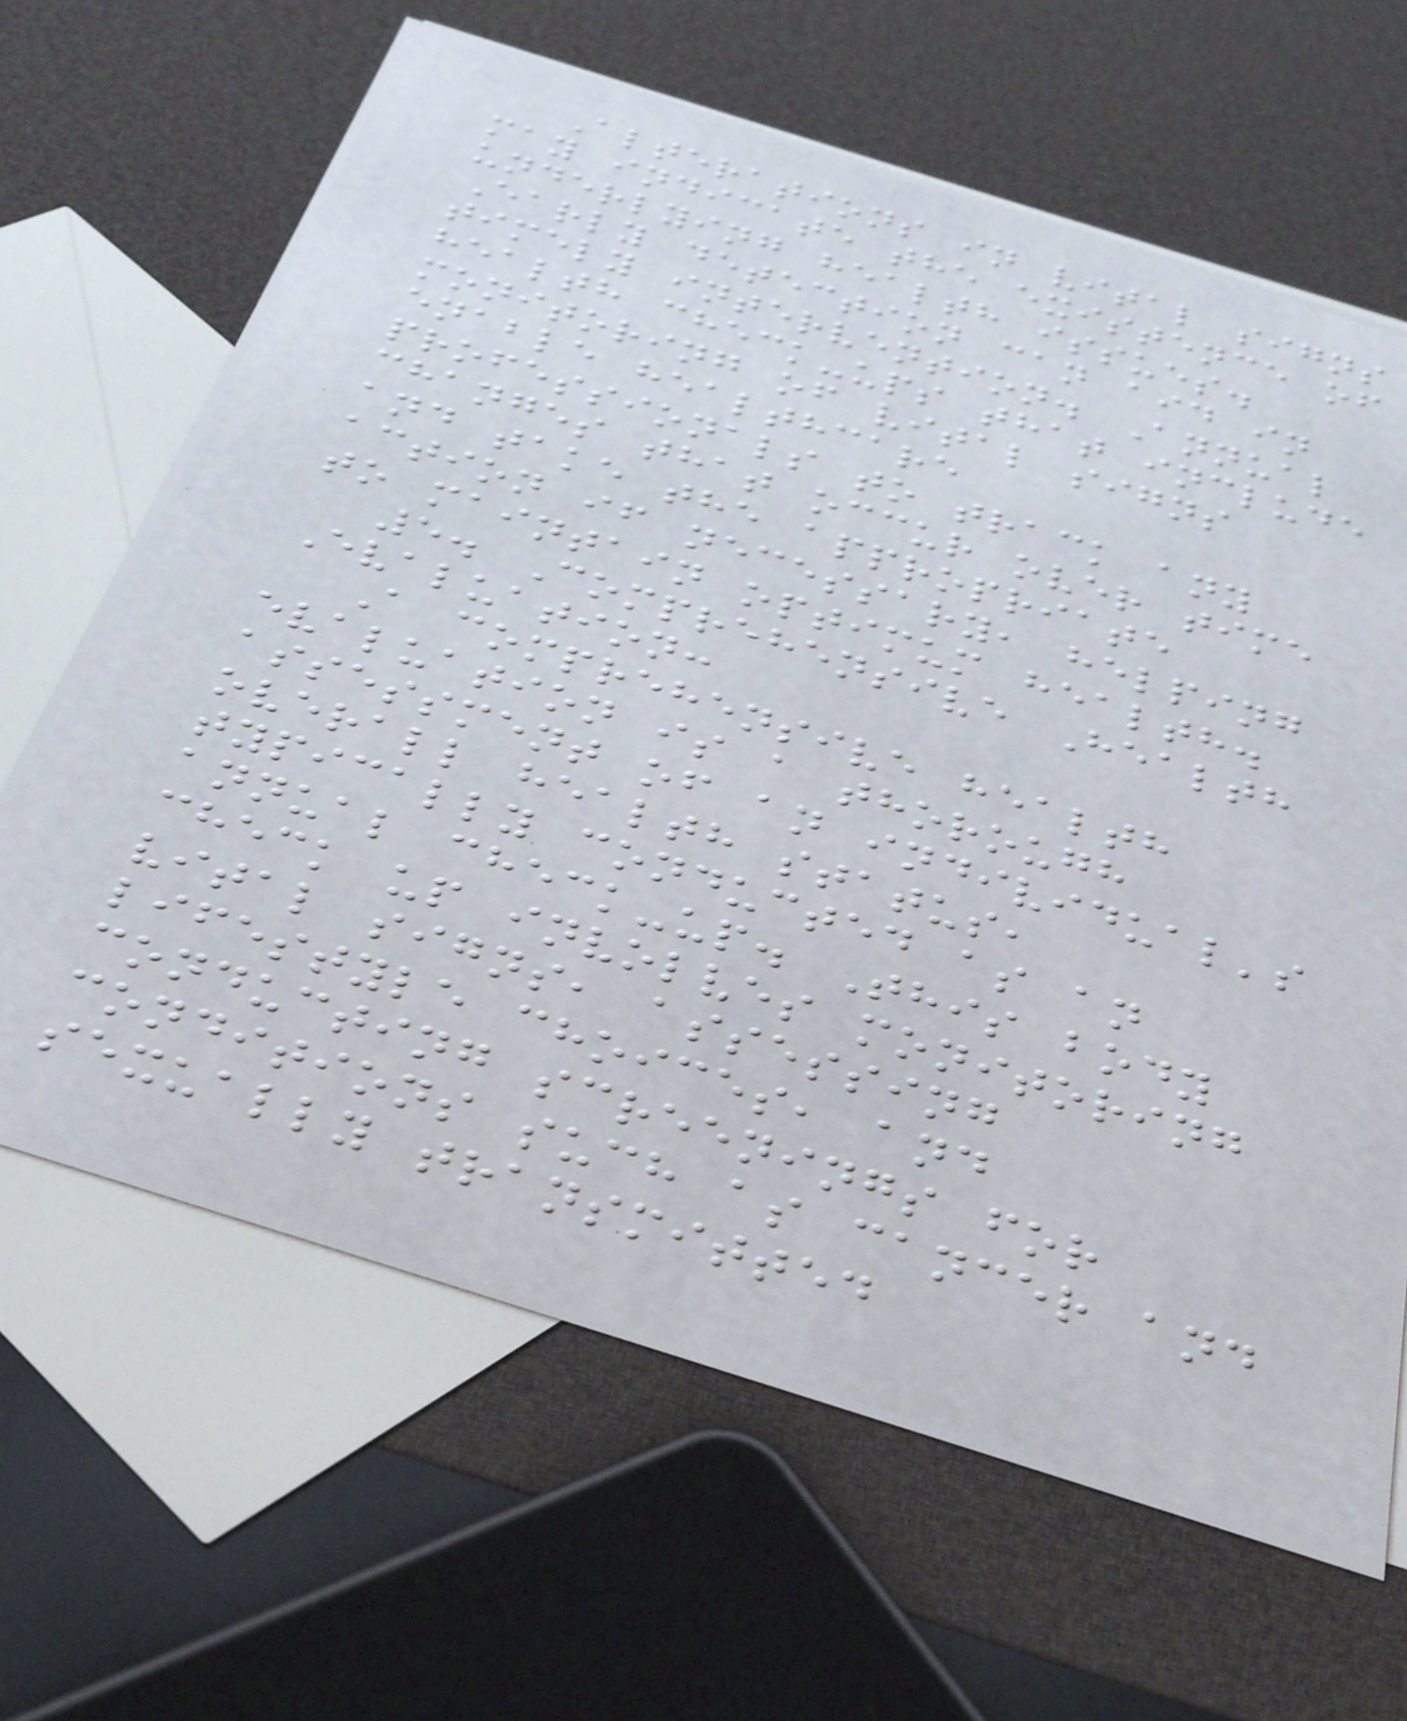Alterations in vital signs
may indicate the existence of
underlying health issues.
Early detection can aid in
timely intervention. Annual
health check-ups that include
monitoring of vital signs
enable healthcare
professionals to track any
changes that occur over time
and take the appropriate
action if necessary, helping
to maintain optimum health.
5. Comprehensive Health
Evaluation:
A comprehensive health
evaluation is a thorough
assessment of an individual's
overall health status,
typically conducted as an
annual check-up. This body
check up involves monitoring
vital signs, assessing
lifestyle choices, and
conducting screenings for
conditions such as cancer and
sexually transmitted
